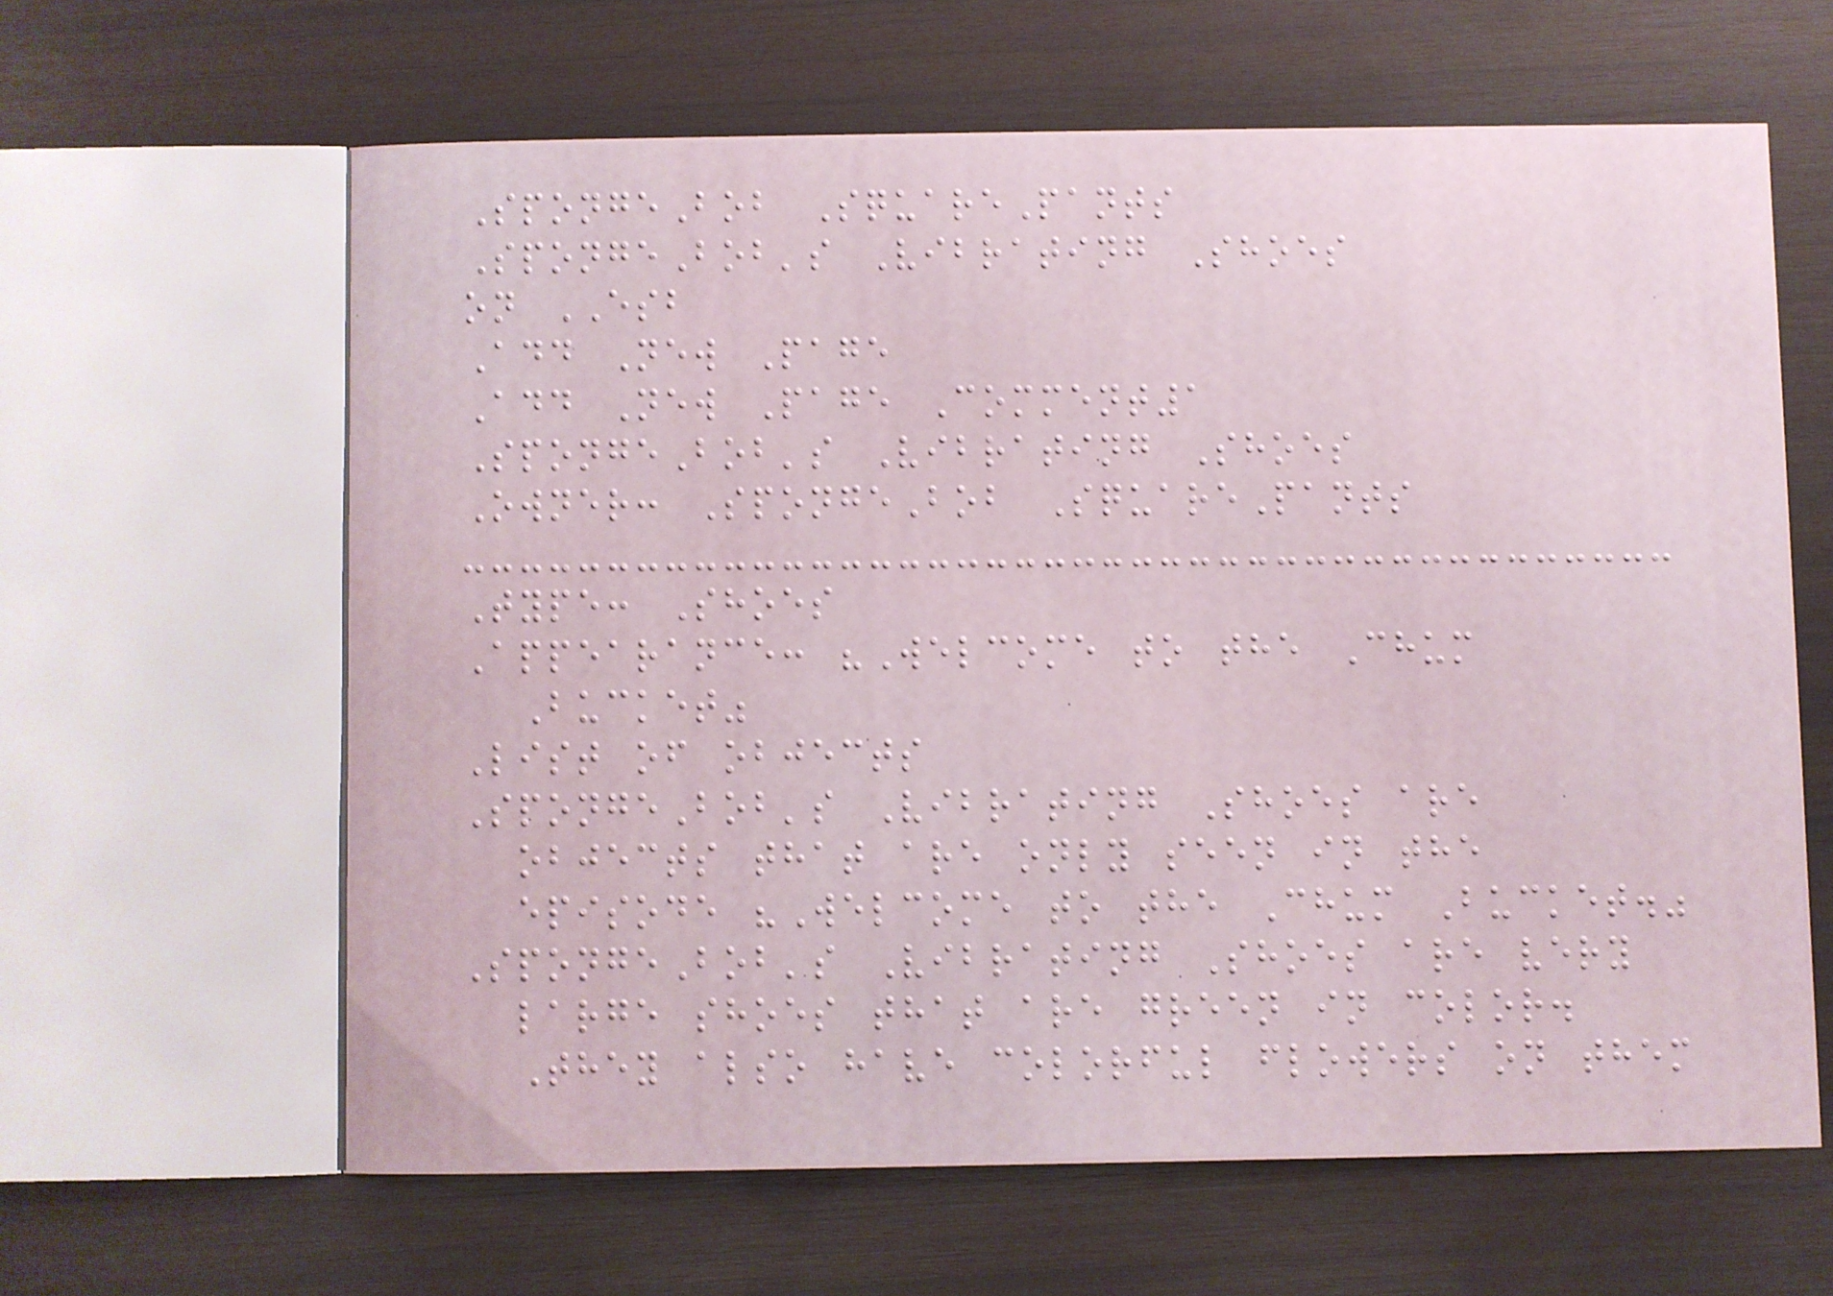SpongeBob SquarePants
SpongeBob's Vibrating Shoes
on ESB
Add New Page
Add New Page Comment1
SpongeBob's Vibrating Shoes
Owner: SpongeBob SquarePants
Type: Shoes
Appearance: "Welcome to the Chum
Bucket"
List of objects
SpongeBob's Vibrating Shoes are
objects that are only seen in the
episode "Welcome to the Chum Bucket."
SpongeBob's Vibrating Shoes are very
large shoes that are green in color.
They also have colorful flowers on them
